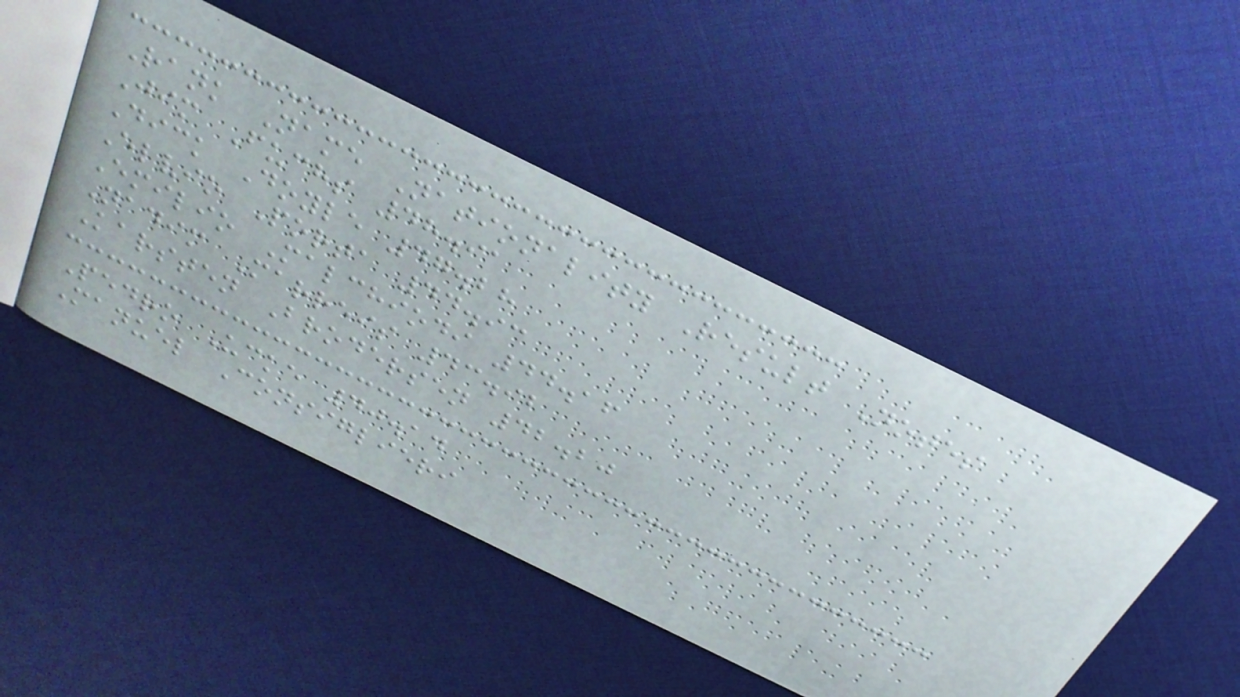Rank Name Nationality Result Notes
Jim Fuchs 48.91
Dick Doyle 47.28
Elvio Porta 44.93
Emilio Malchiodi 44.16
Nadim Marreis 43.92
Karsten Brodersen 42.20
Pedro Ucke 40.14
Manuel Consiglieri
